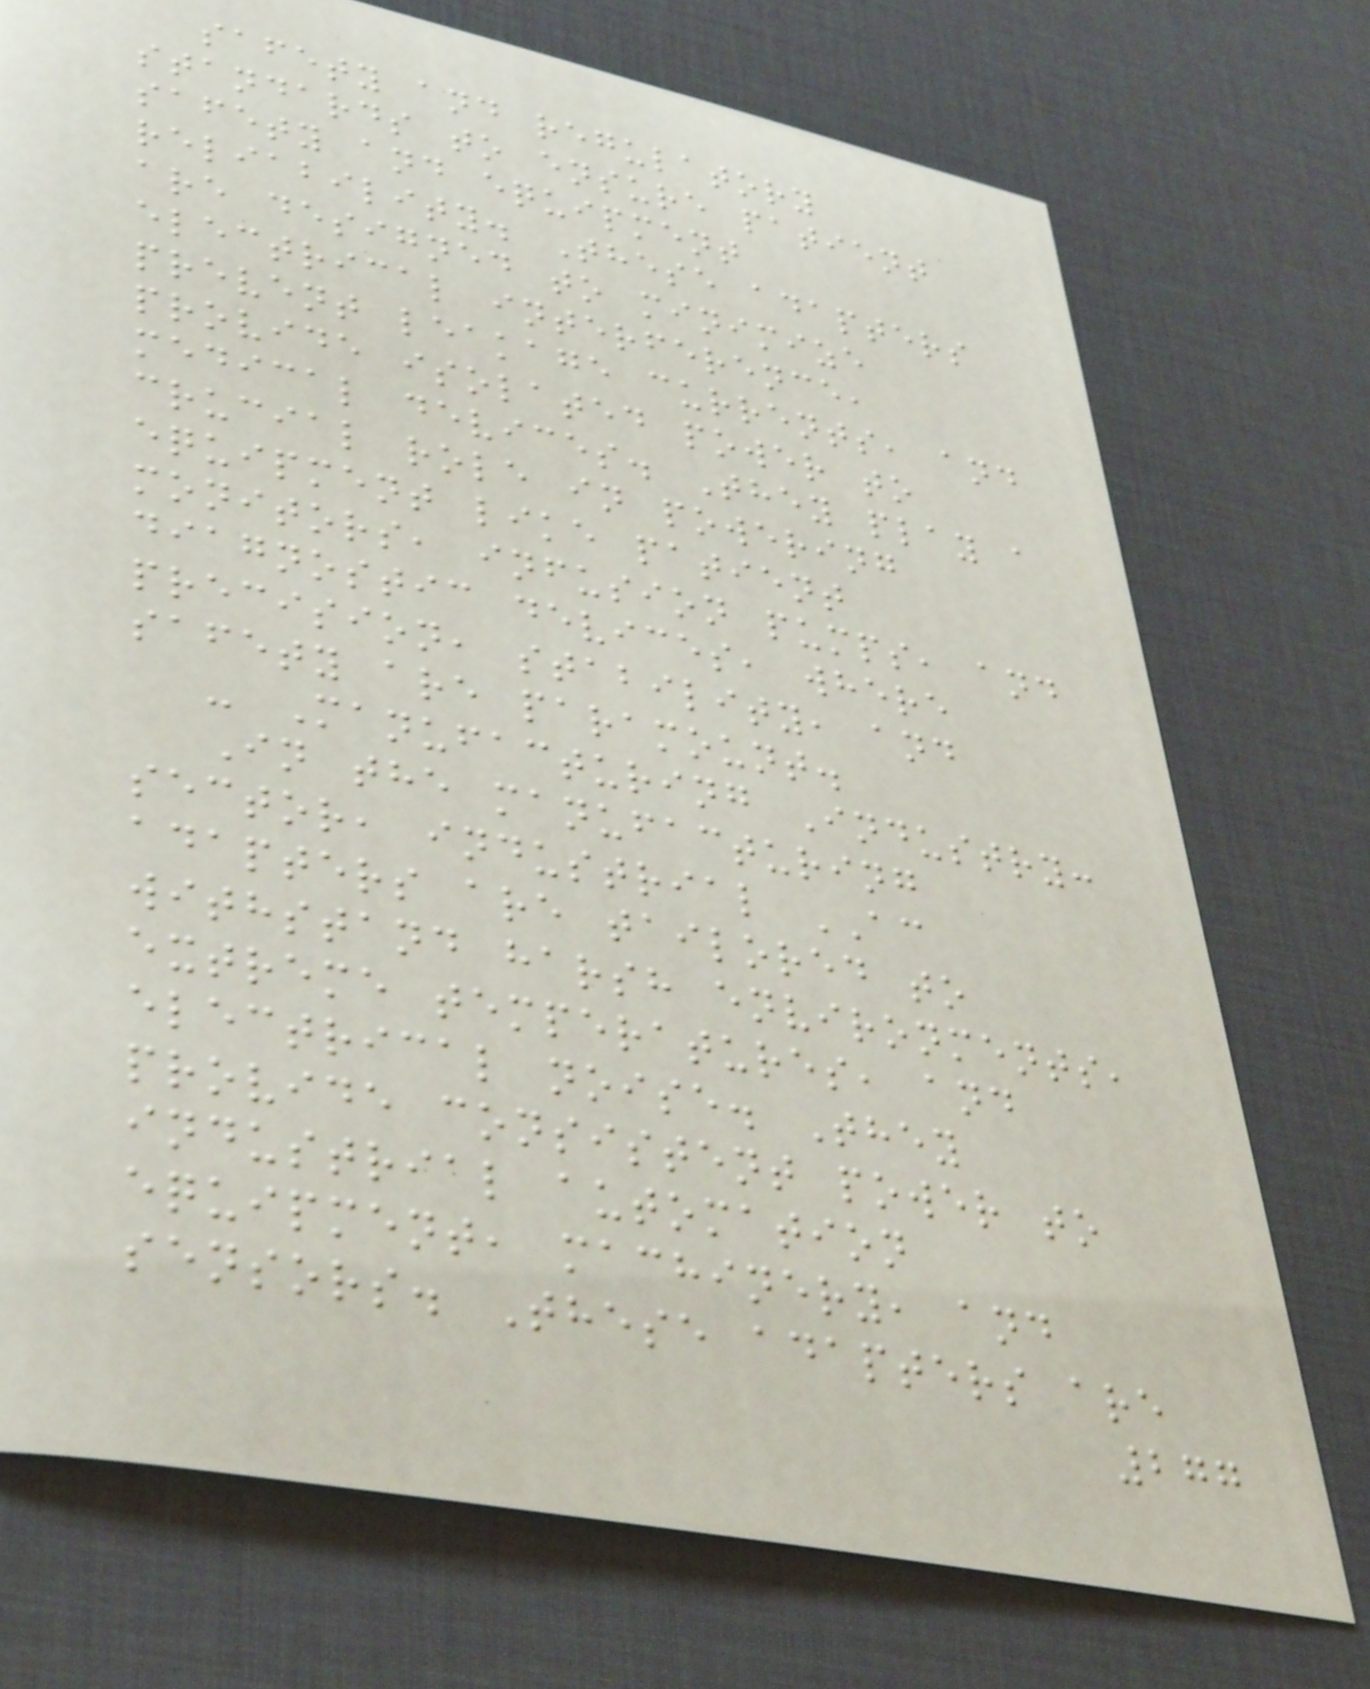safety and regulatory
standards to ensure patient
safety and equipment
reliability. These adapters
are designed to minimize
electrical interference,
prevent leakage currents, and
provide isolated power to
medical devices. They play a
crucial role in powering
equipment like patient
monitors, infusion pumps, and
diagnostic devices, where
precision, stability, and
safety are paramount.
- Manufacturing Industry:
In the manufacturing
sector, industrial AC
adapters are tailored to
withstand harsh environments,
extreme temperatures, and
electrical noise. They
provide consistent power to
industrial automation
equipment, machinery, and
sensors. These adapters are
277
